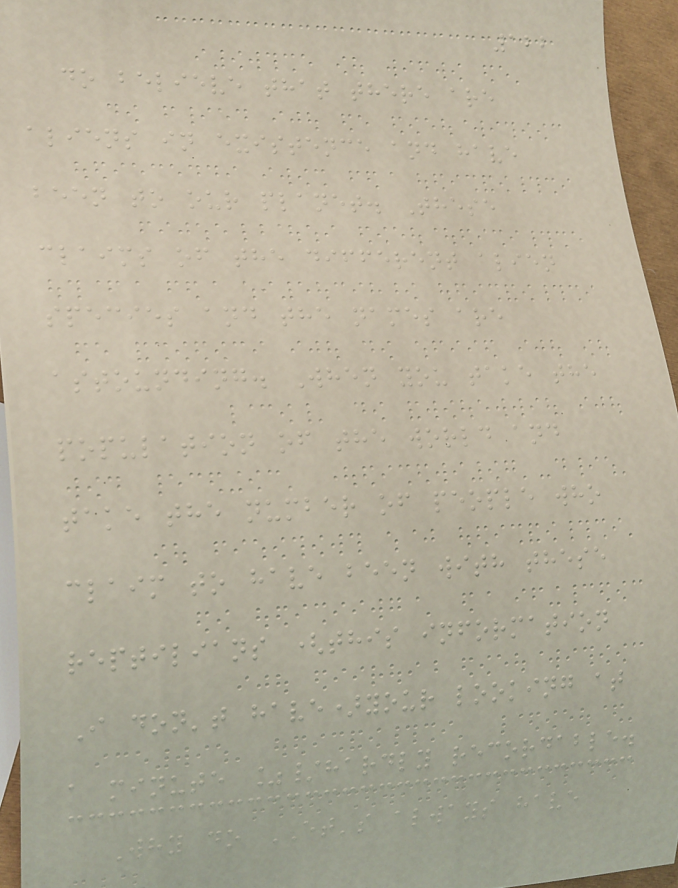122
do believe that there are
aliens in existence and have
been to our planet. These
claims of the different alien
species and the names are
astounding. When you take the
population of the world and
take the number of people who
claim to have been with these
reptilians (this information
I don't have)your looking at
a minute %/hardly recordable.
Why do ET's always have
